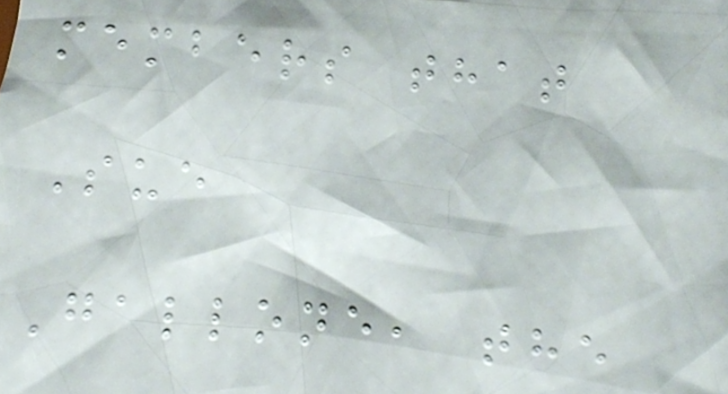members that
Sue
Gallone, the
